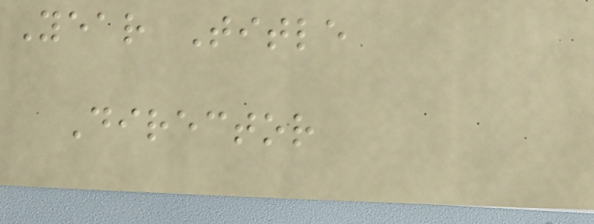Year Title
Director
